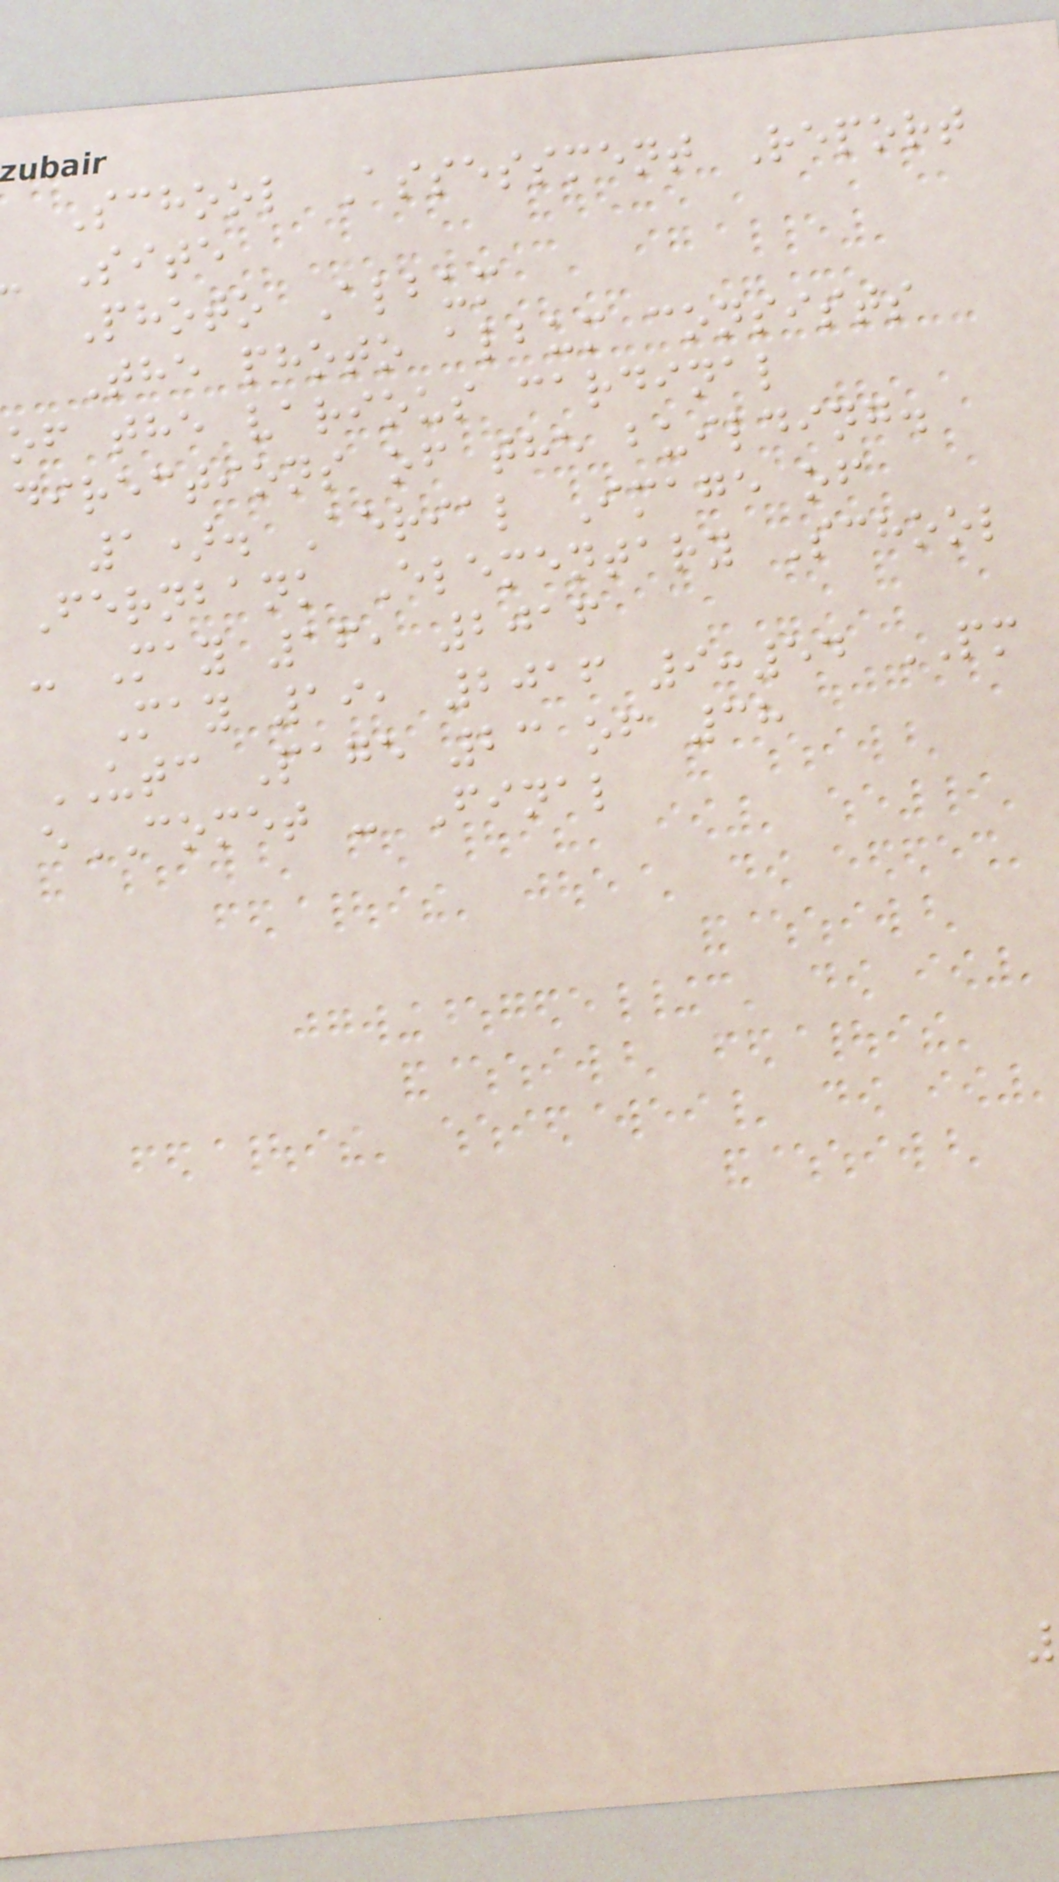School Assessment Report
Site
Photo Album
The photo album consists
of the various cardinal
directions of the building.
1). Aerial Image of
Fernbank Elementary School
- May 16, 2016
May 19, 2016 9:54 PM
UTC Page 23 of 38
eCOMET - Final
